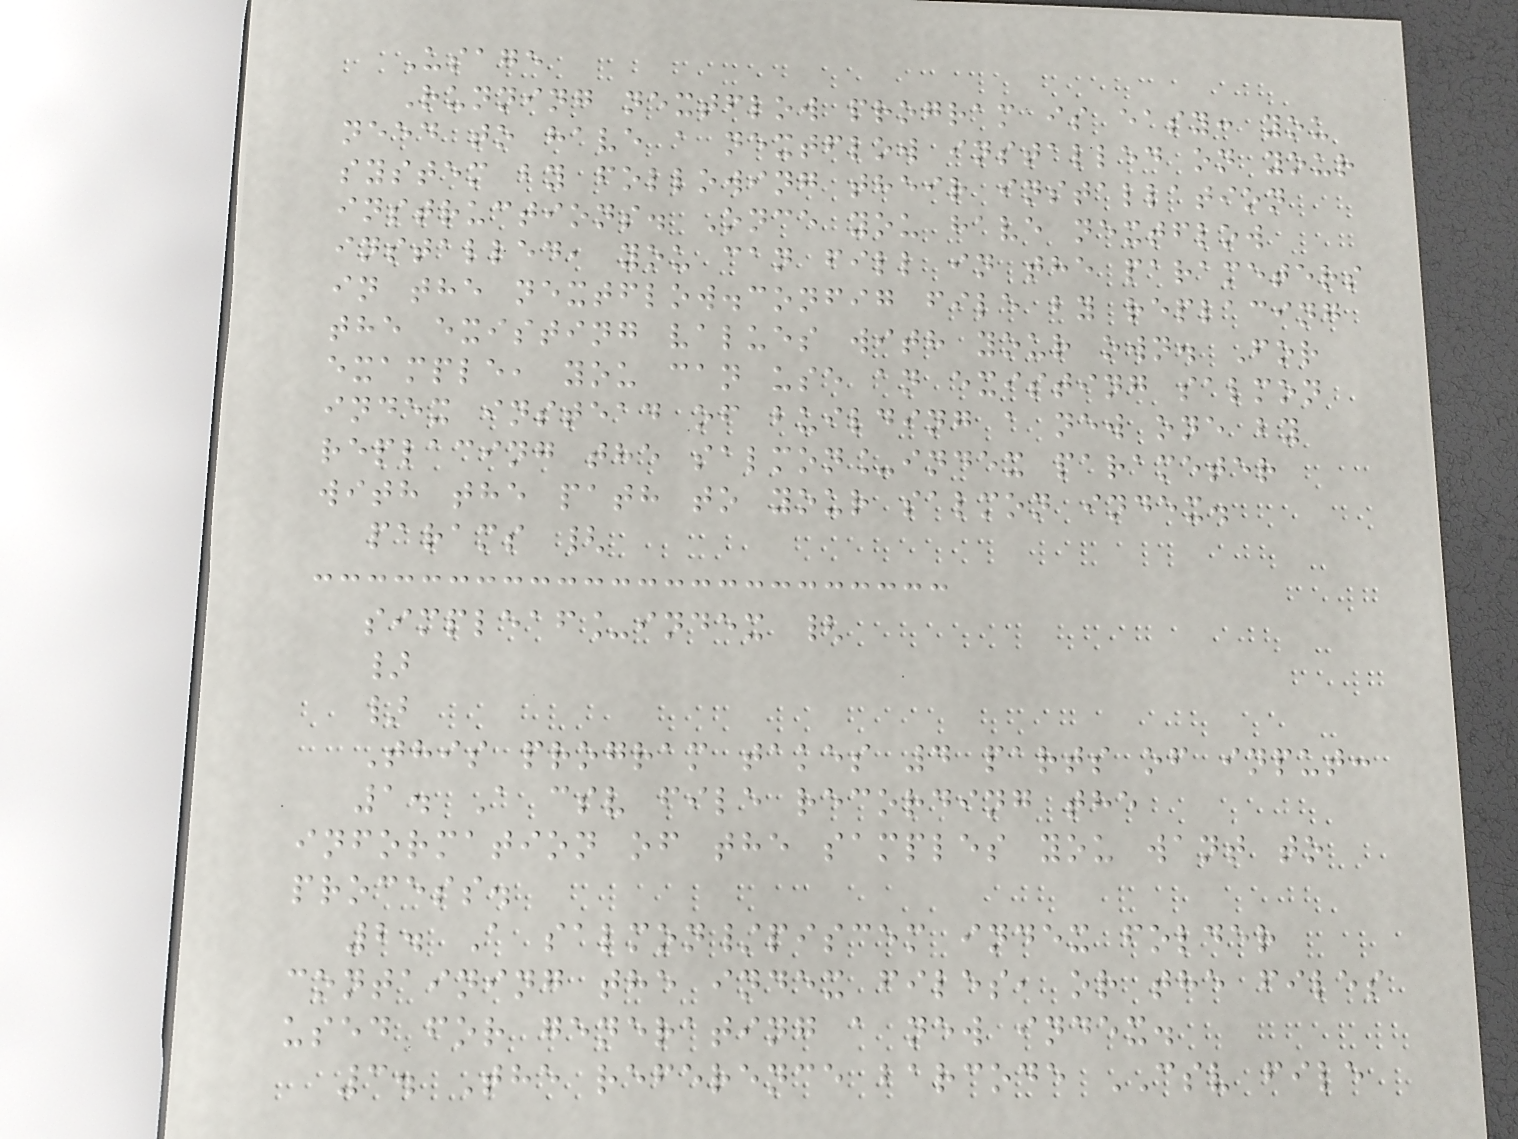Usage
Running nextflow program is easy: you
need to have a nextflow installed on your
system by following their installation
instructions. Once you have nextflow
installed, you can fill in the parameters
in the nextflow.config file by replacing
the existing values with your own. For
example, you can use an existing salmon
index instead of building a new one by
replacing the salmon_index parameter
with the path to your salmon index.
params {
simpleaf_index {
}
}
This program takes 4 parts of input:
1. A csv file recording the
information of the samples you want to
process.
2. A salmon/piscem index folder
containing the index files, or the files
used for generating a new index.
3. The reference barcode CSV file
